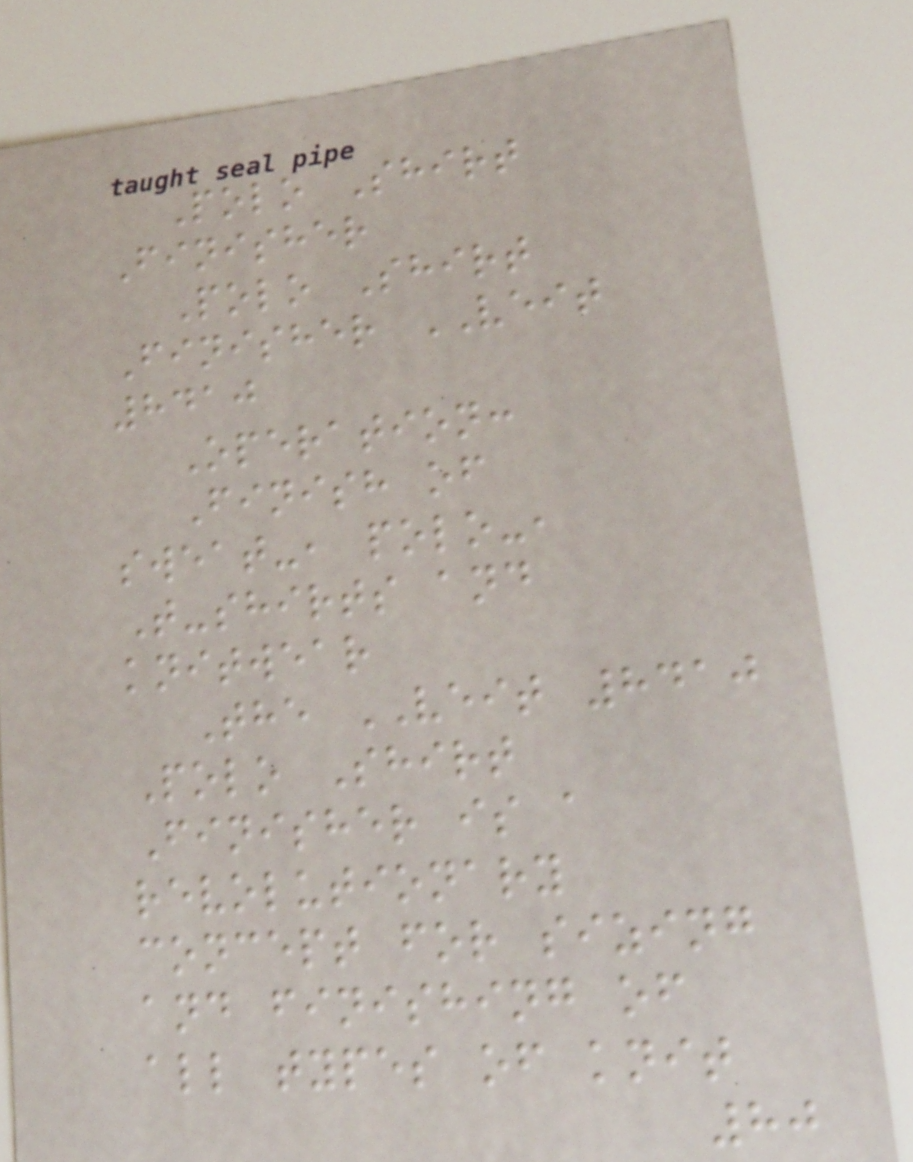Polo Shirt
Finisher
Polo Shirt
Finisher VEIT
8410
Operation:
Finish of
sweat-, polo-,
T-shirts and
knitwear
The VEIT 8410
Polo Shirt
Finisher is a
revolutionary
concept for sizing
and finishing of
all types of knit
80
